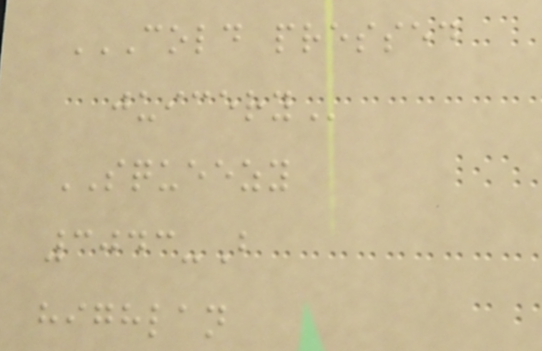COLD PRESSED
JUICERY
SQUEEZY
3043-B
highlan
